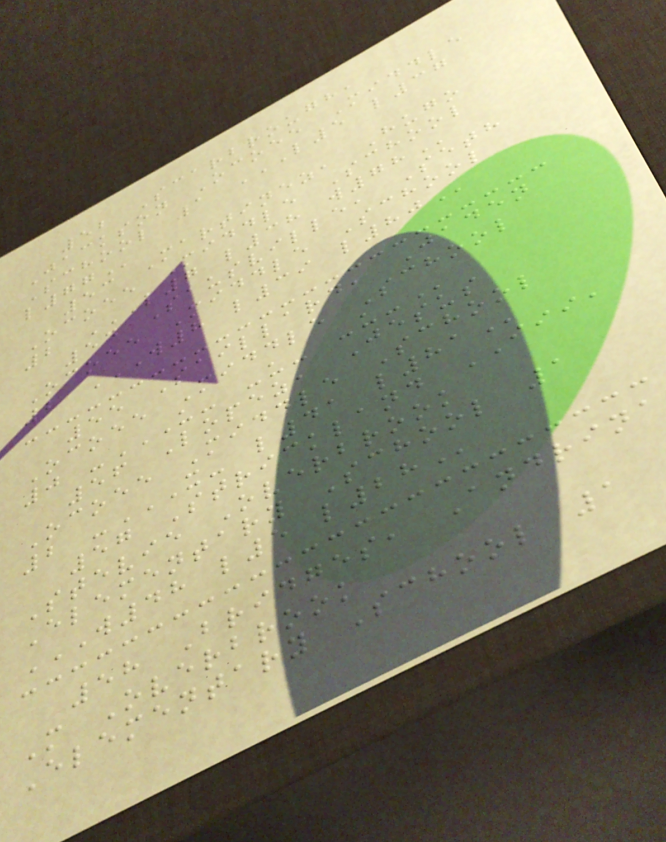52 Scarbrough,
Jackson Ocoee Middle
School 1 L5 L37
L77
53 Martinez, Hugo
Ocoee Middle School
2 L7 L38 W78
54 Sausville, Seth
Ocoee Middle School
2 W8 L39 L80
55 Saillard, Jaden
Ocoee Middle School
0 -U- -U- -U-
56 Lopez, Jesus
Ocoee Middle School
2 -X- L41 L81
57 Strickland III,
Stevie Overbrook
Elementary School 1
W48 L5 L28
58 Bridges, Andrina
M Overbrook
Elementary School 1
